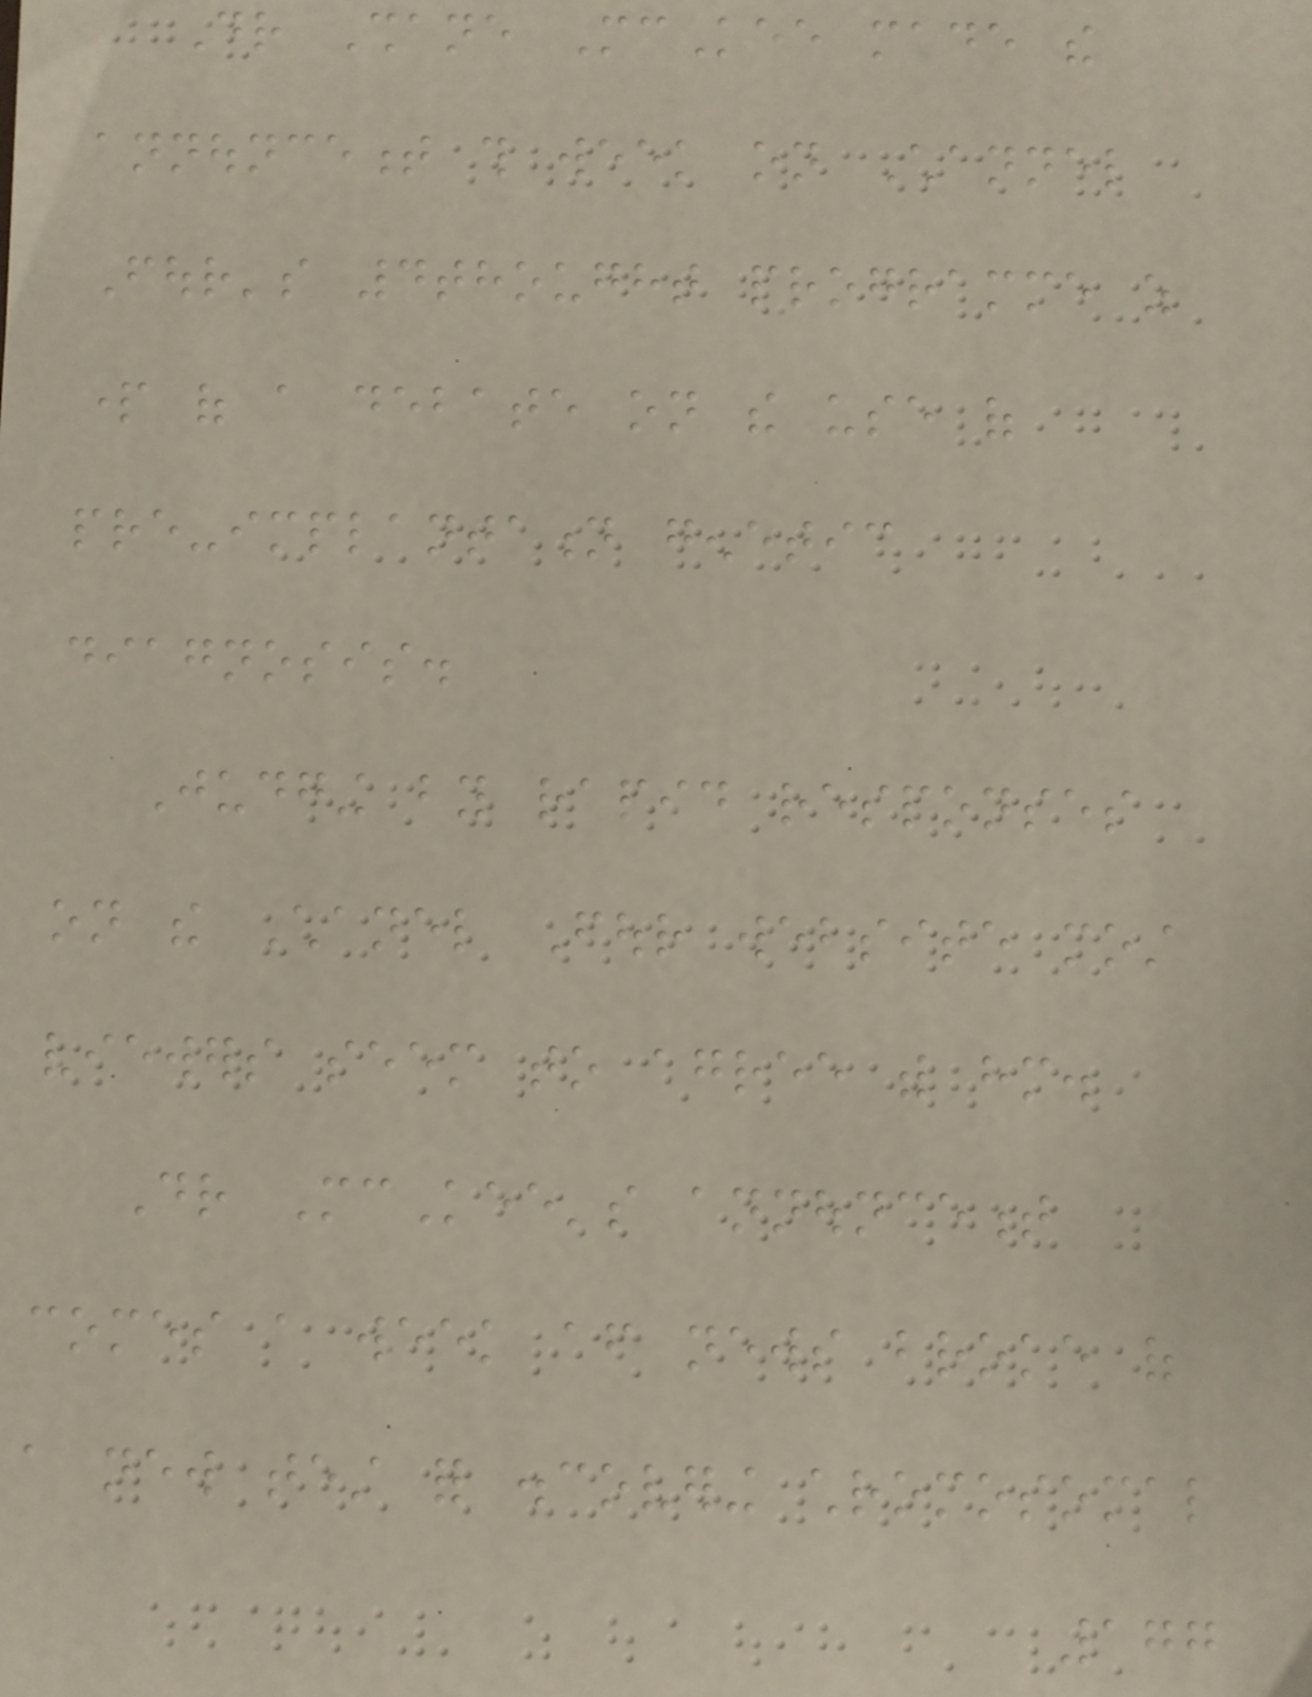Dr Shane McKee made the
announcement this week on Channel
Four's 4thought programme as
part of a debate on the use of
pre-implantation genetic
diagnosis.
Judging by rapid responses
on the Chanel Four website most
viewers seem to agree with him.
Dr McKee's announcement
comes a week after news broke of
a new test for discovering chromosomal
177
